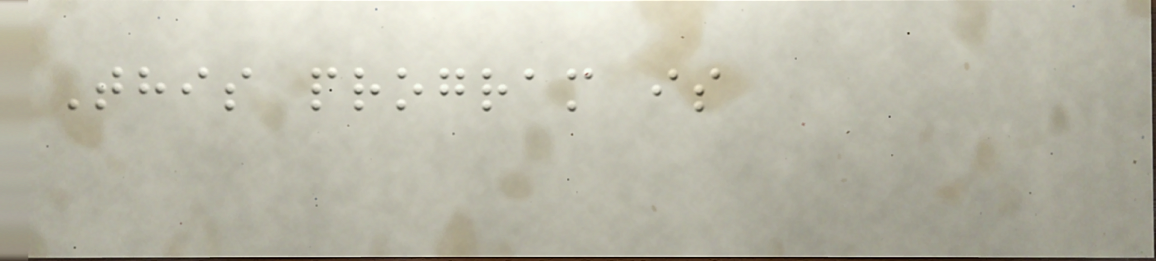This program is
